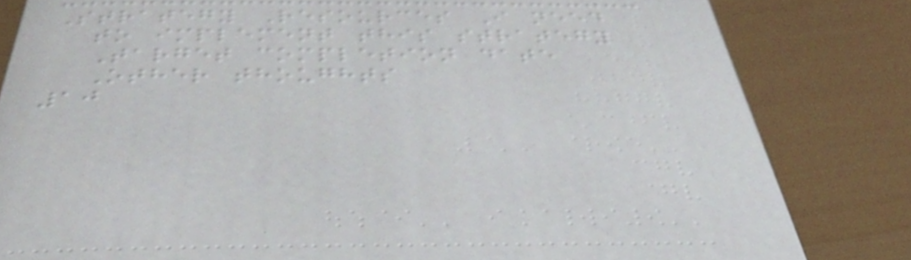Strategy Resources I need
to implement this strategy
Target completion date
Other thoughts
10
